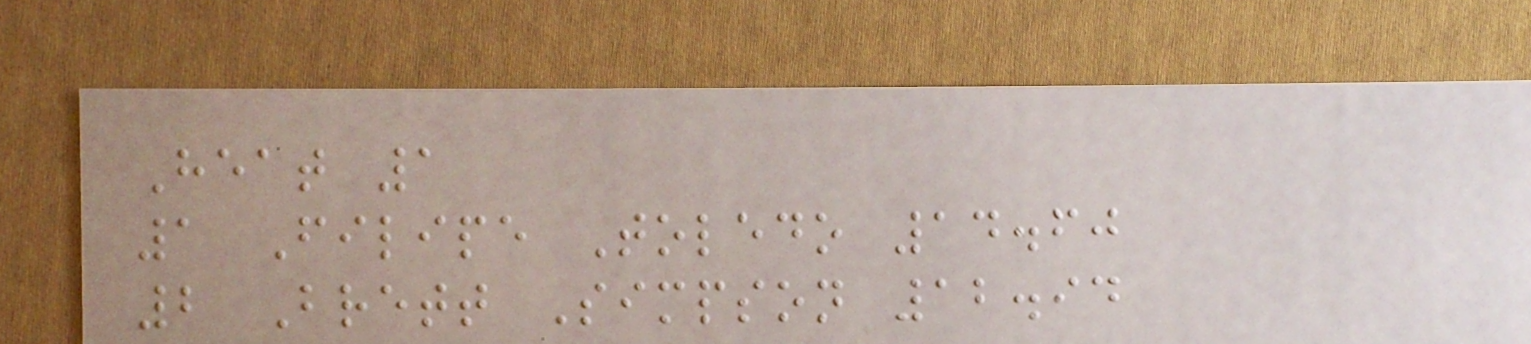Heat 1
1 Filipe Toledo 14.60
2 Brett Simpson 12.94
